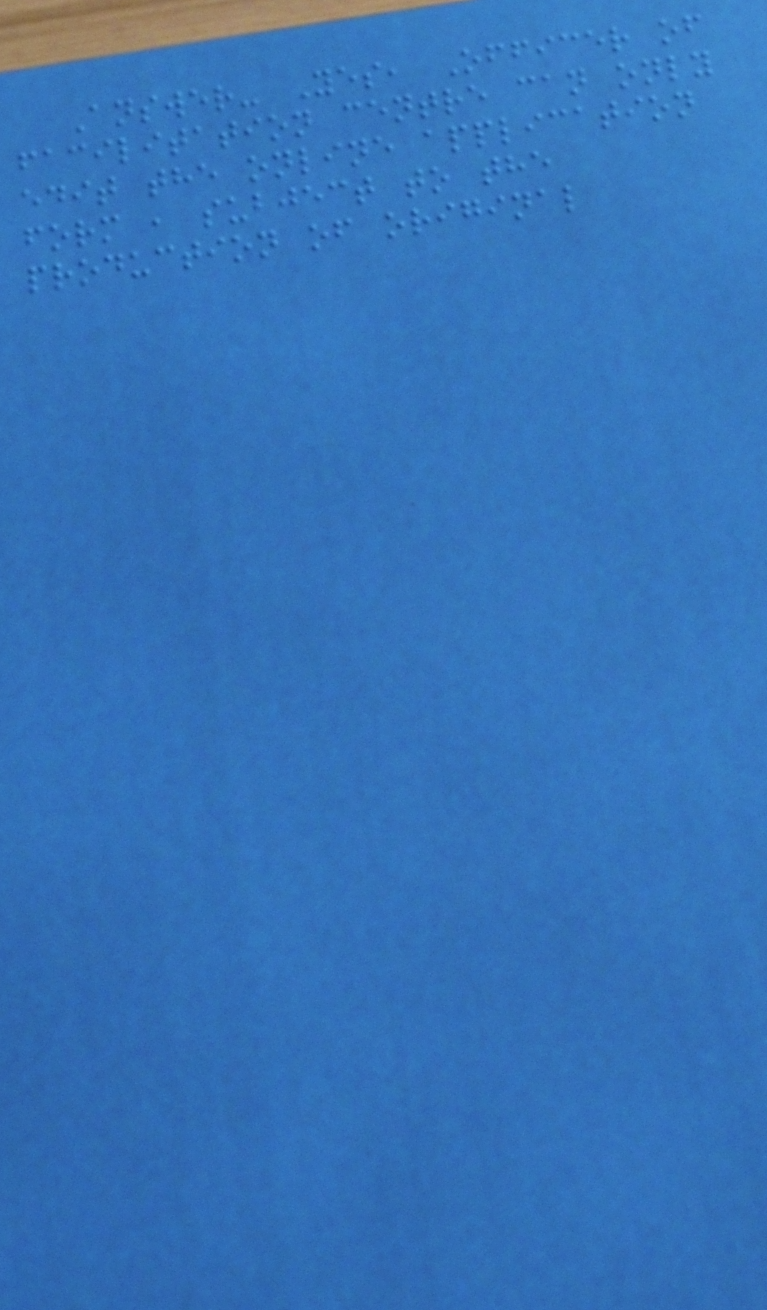Answer- Yes, Officer of
facilitation centre can only
edit the online application
form , subject to the
production of original
